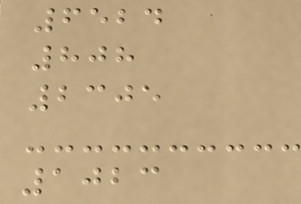6524
808
2305
1023
